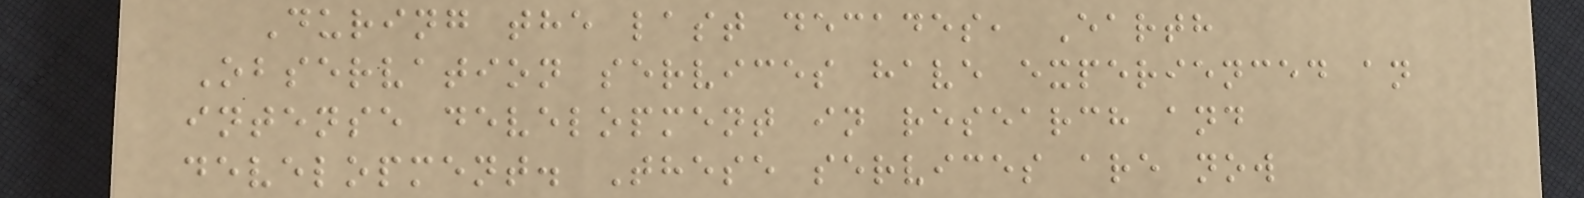During the last decades, Earth
Observation services have experienced an
intense development in research and
development. These services are now
